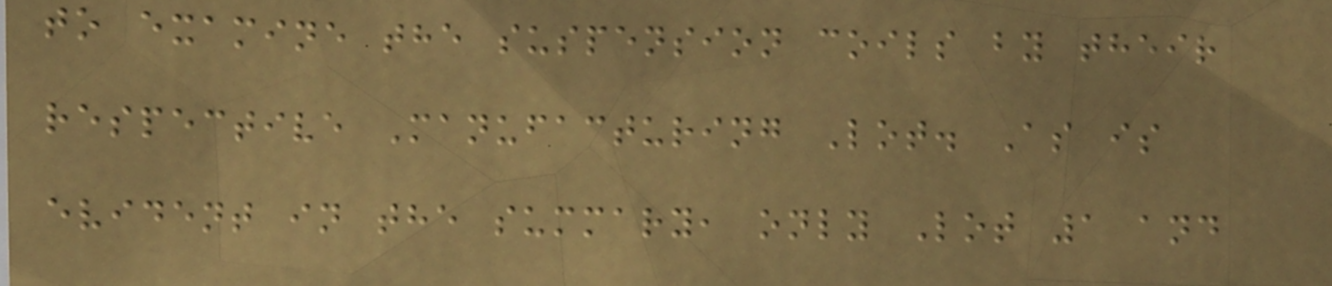to examine the suspension coils by their
respective Manufacturing Lot. As is
evident in the summary, only Lot 1 and
